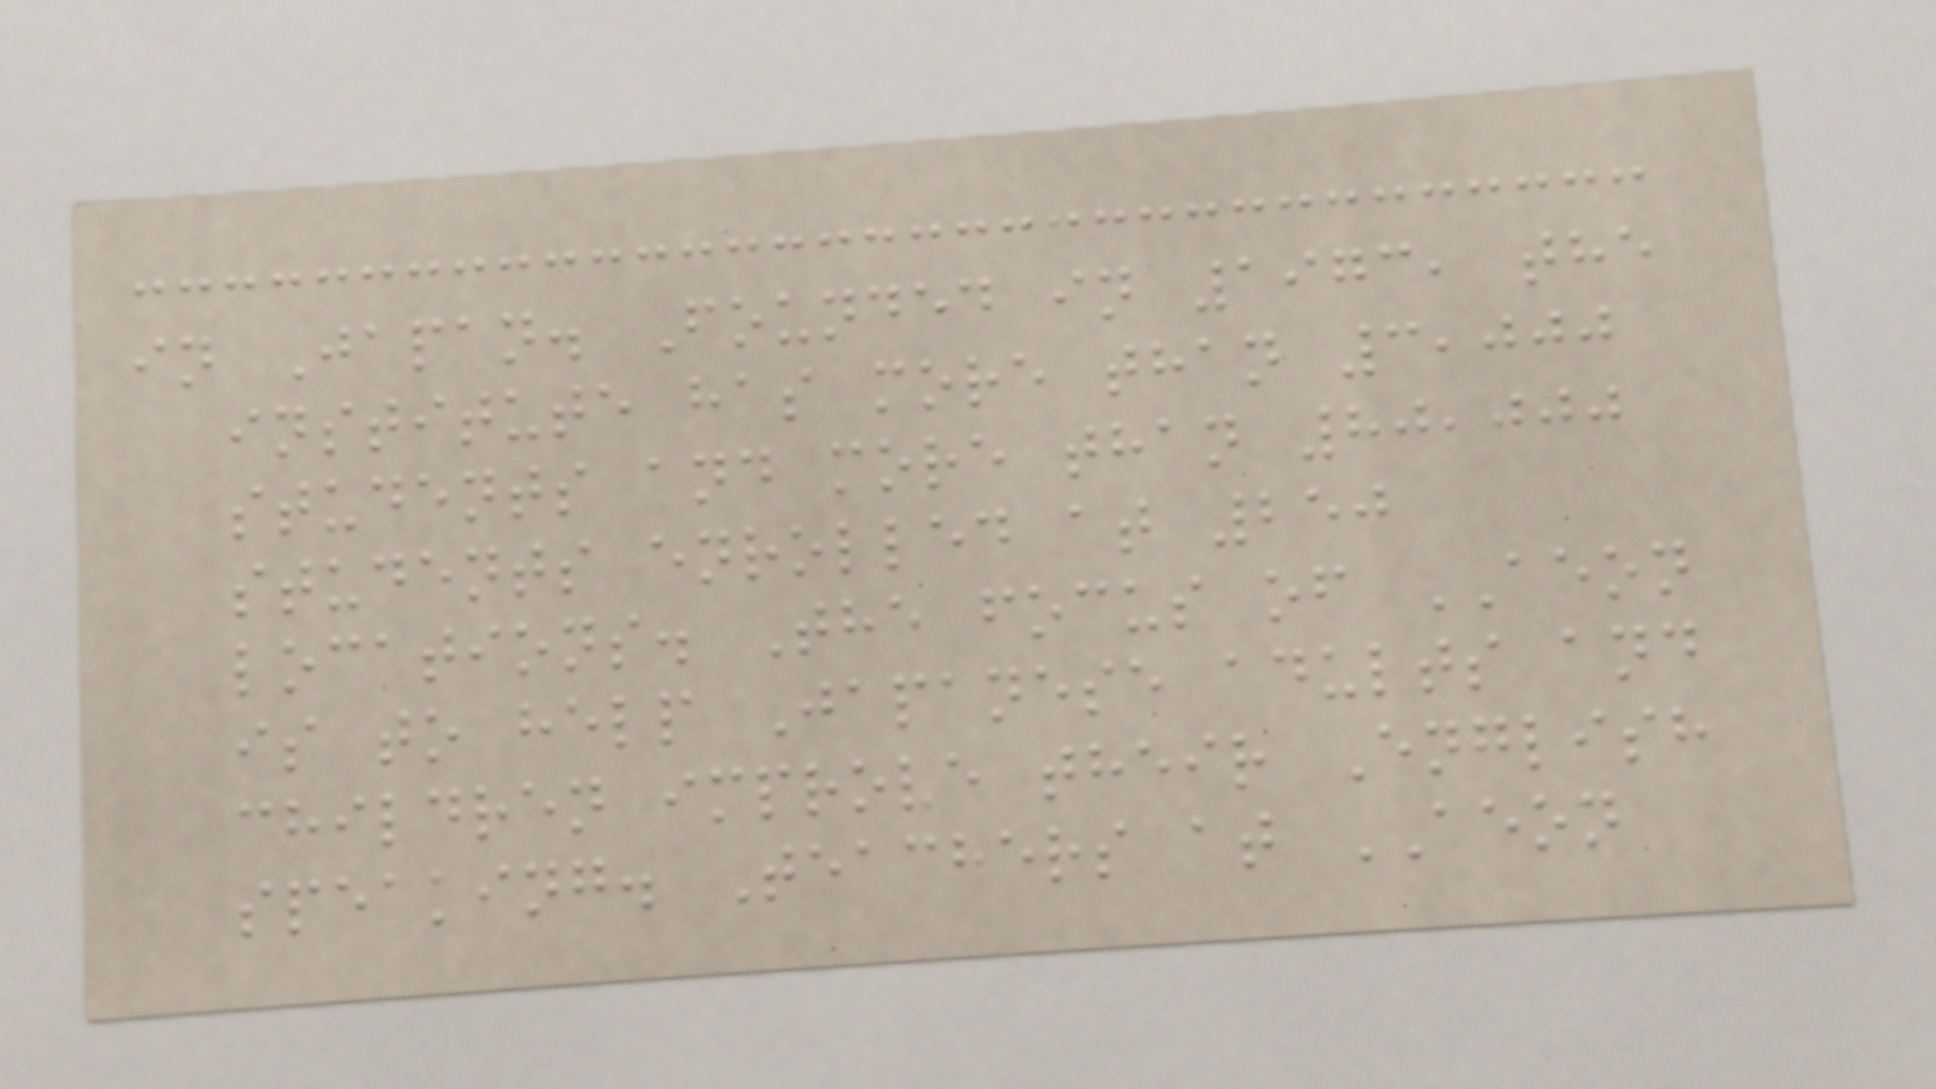in Japan. Founded in 1973, the
institute has more than 3,000
students and more than 80,000
students enrolled at 250
locations. The focus of AEON
is to help Japanese adults and
children improve their English
speaking. Teachers at AEON
